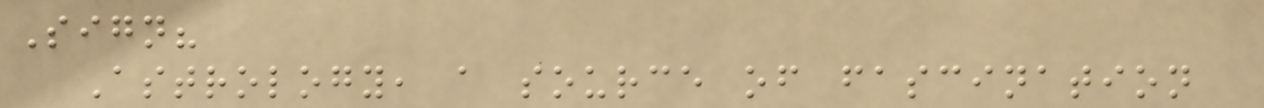Sign?
Astrology, a source of fascination
